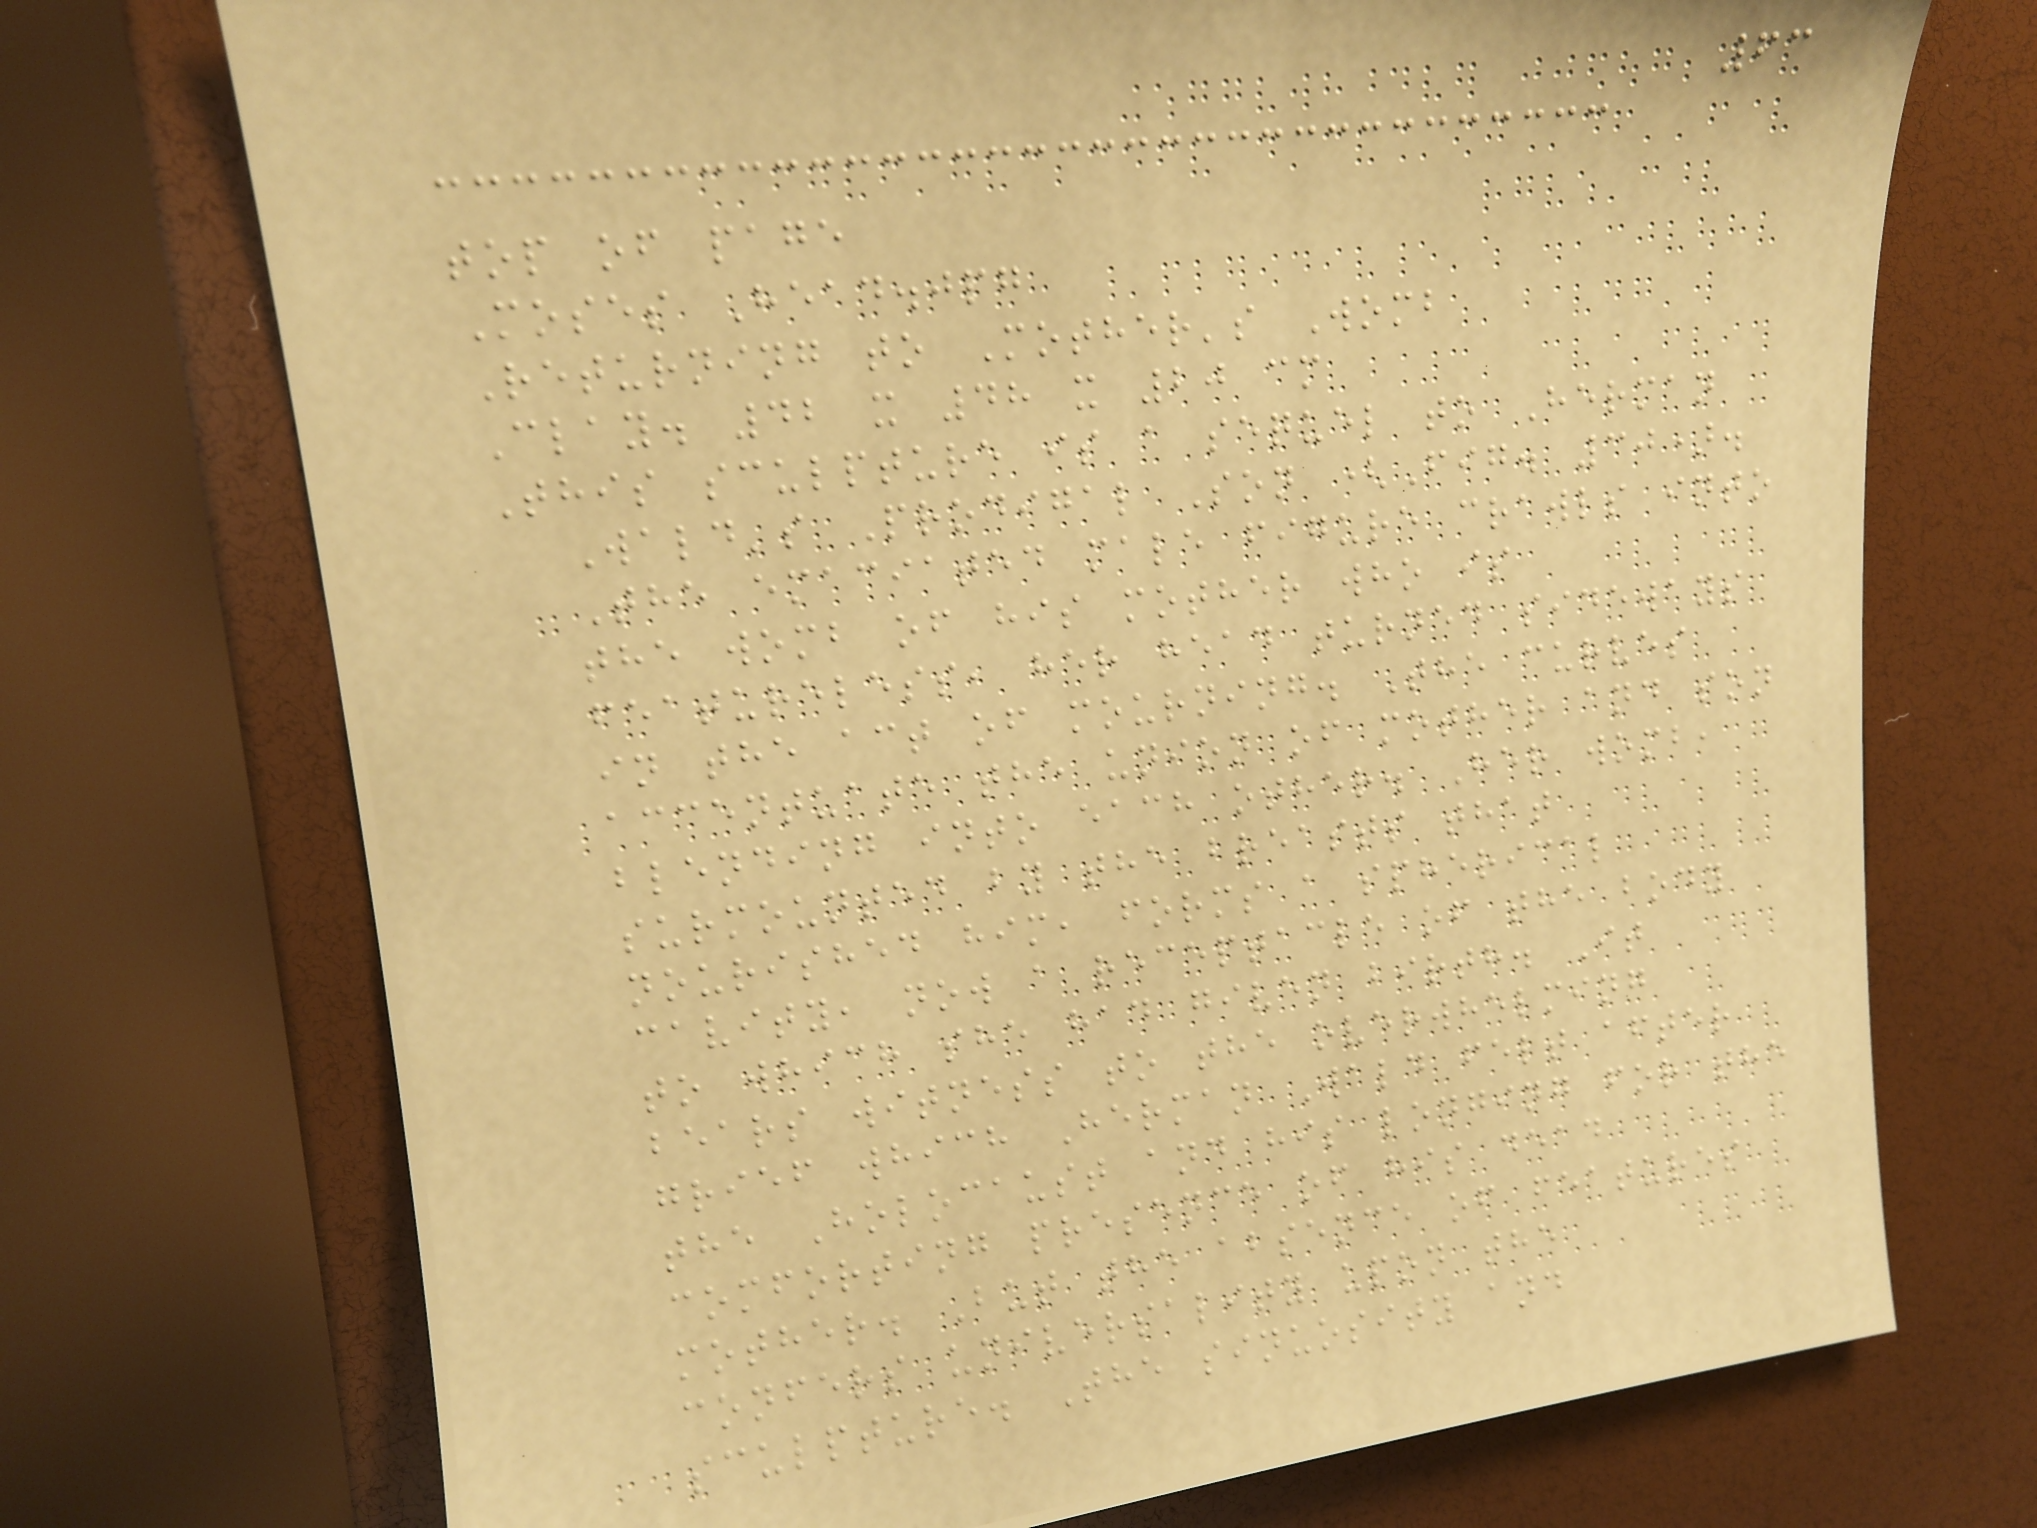63
top of page
Moses Head.jpg
Returning to Mother's Womb
Clay. 42 x 48 x 20 cm
This sculpture is a sequel to Herman
Wald's Prodigal Son (Fig. 30).
The emaciated male figure crawls into
the womb of his mother who is
featureless, her head turned sideways
in the act of mourning. The curves
accentuate the union of mother and son
blending into each other. Her womb,
surmounted by the breasts that
nourished him, forms a spherical
cavity, now a receptacle of the body
to which she had given birth. It
bears witness to the overwhelming
grief which Herman Wald felt after
the Holocaust and his longing for the
comforting presence of his dead
mother. But the absence of features
confers universality upon the
sculpture. The sinuosity and
